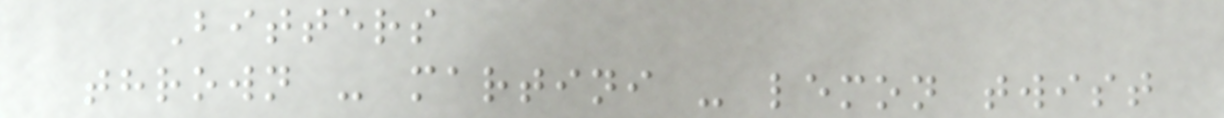Bitters
thrown - martini - lemon twist
